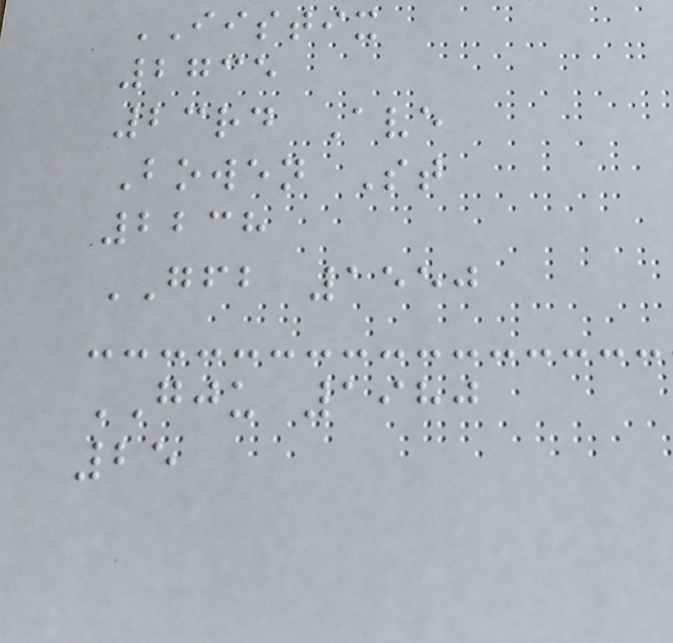IISTIX
2735
23rd Ave
Bowen St
2238
GFB 1550
GJU 1980
25
